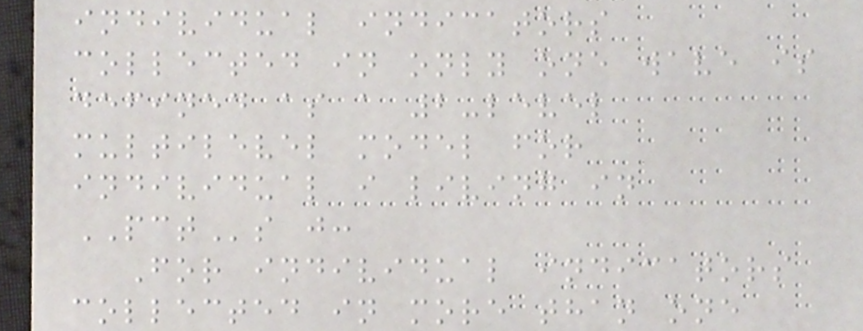individual indicators
collected in only one wave is
defined as a 2-level
multilevel model for
individual i living in
PCTs j:
For individual indicators
collected in more than one
